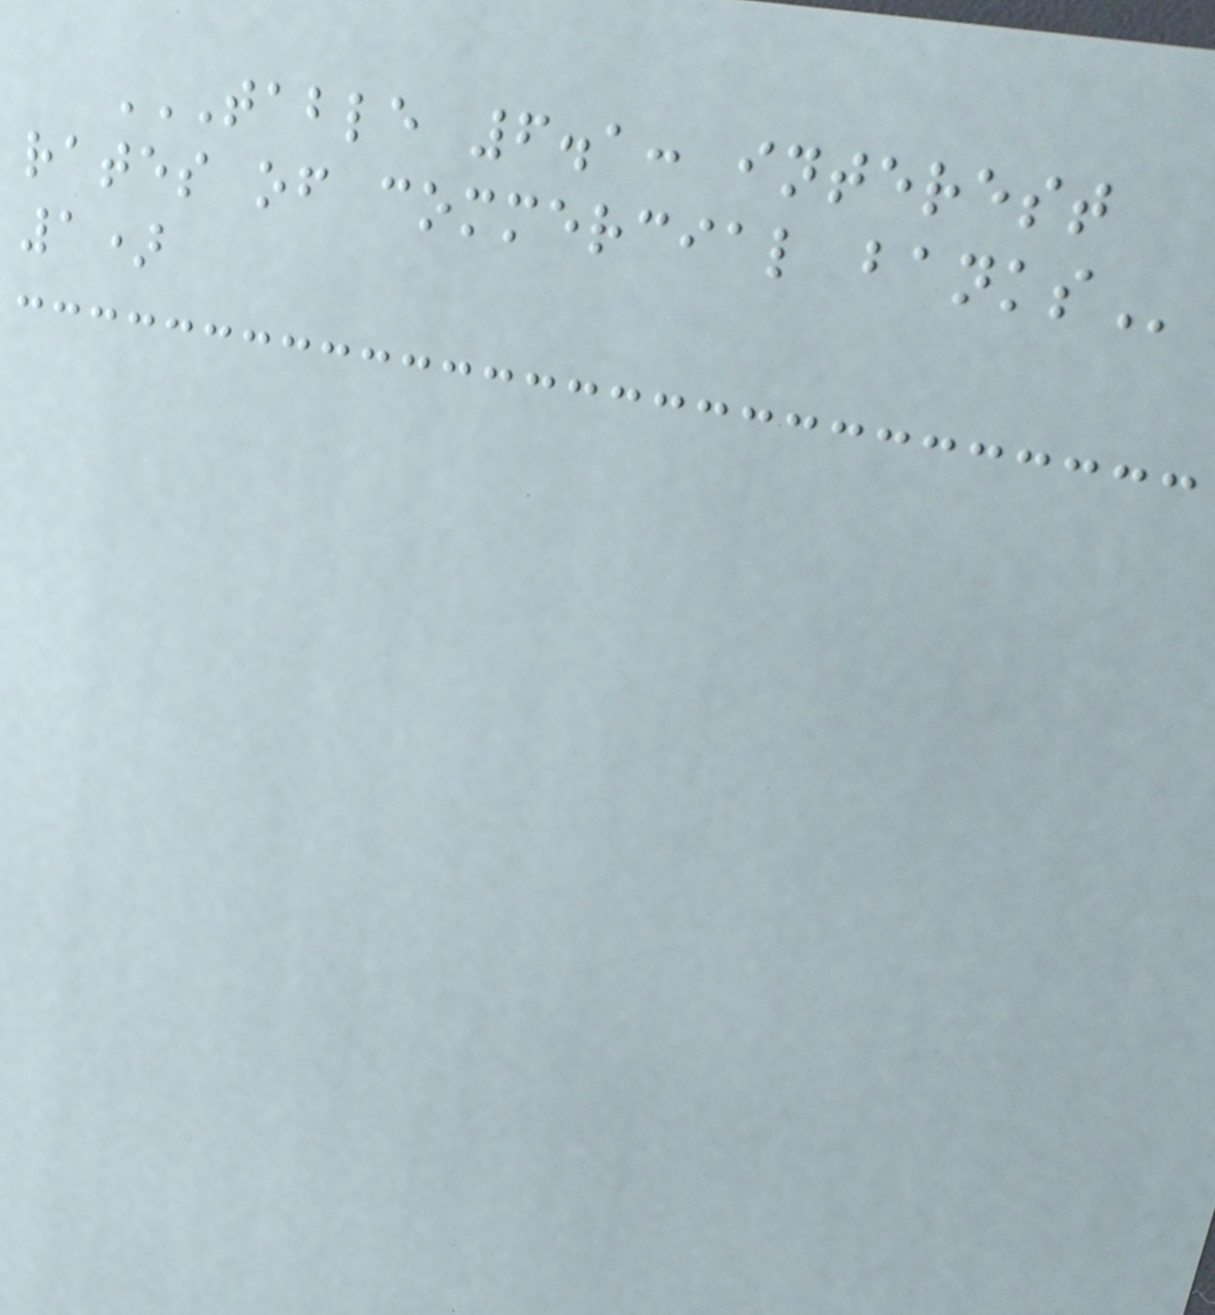TABLE 6.1: INTEREST
RATES OF COMMERCIAL BANKS
1)
